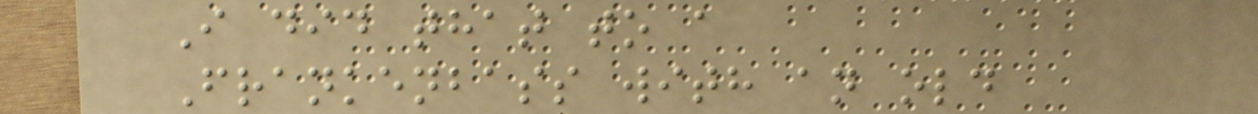I did that to a
Frankenbass with an old
